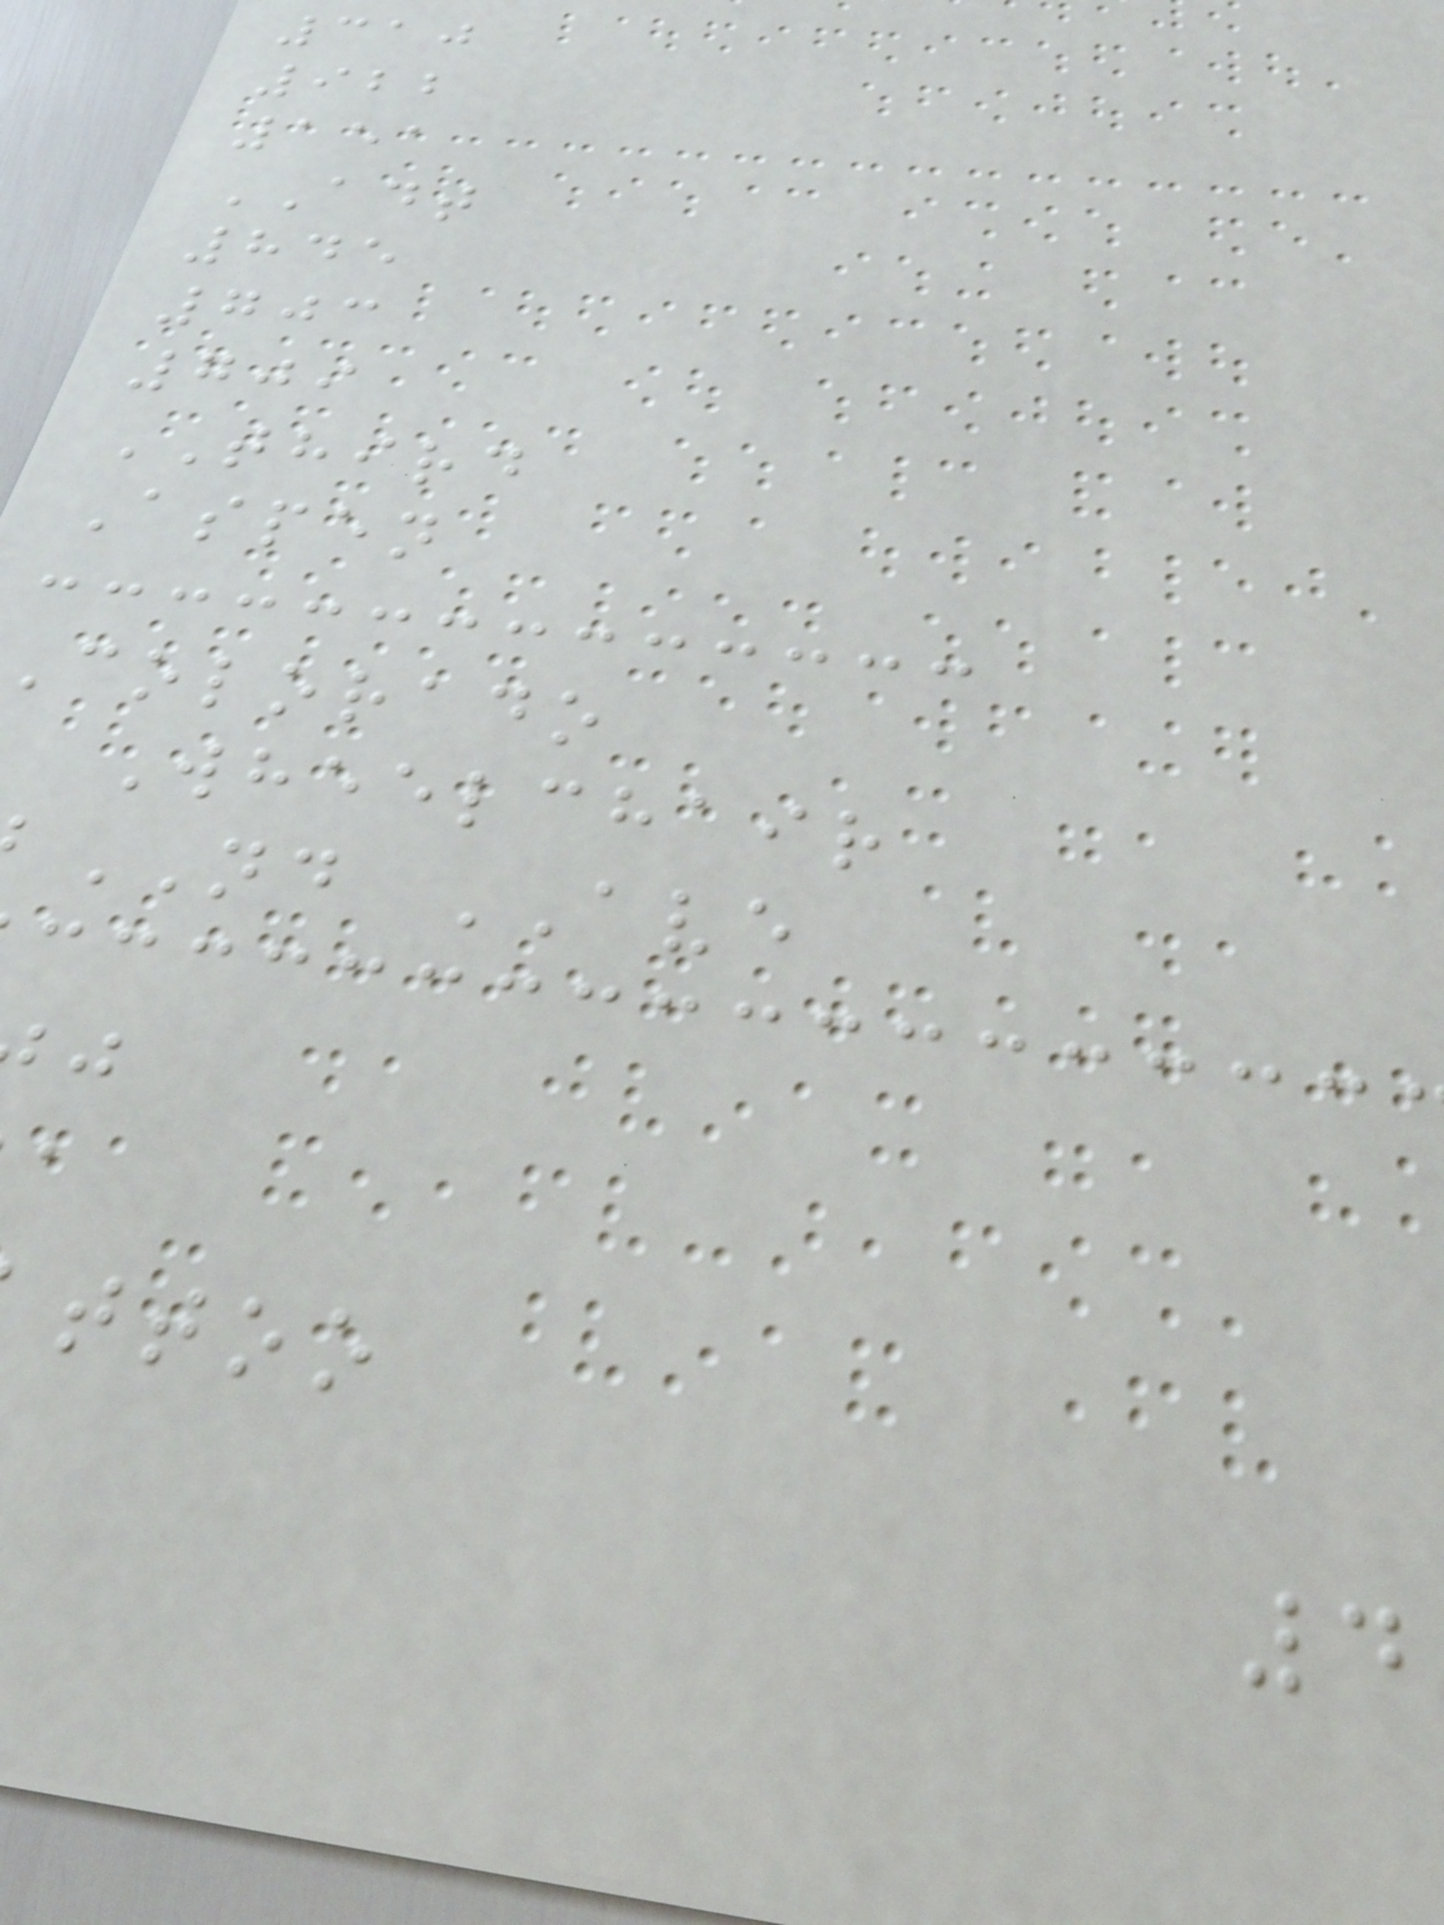310
922
151
ADT
845
703
709
THIRD
Aspen
colorado
Wheelchair
ND AVE
ttoo
